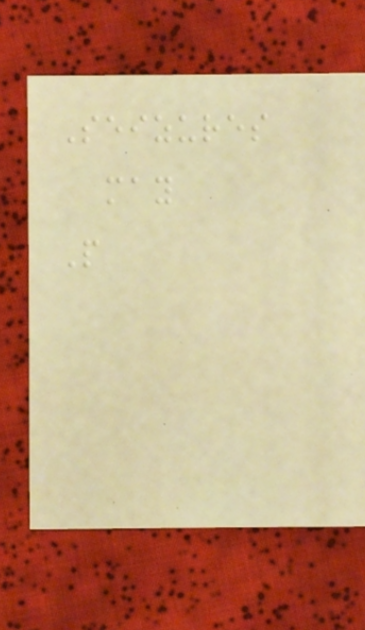Seizures
may
People
